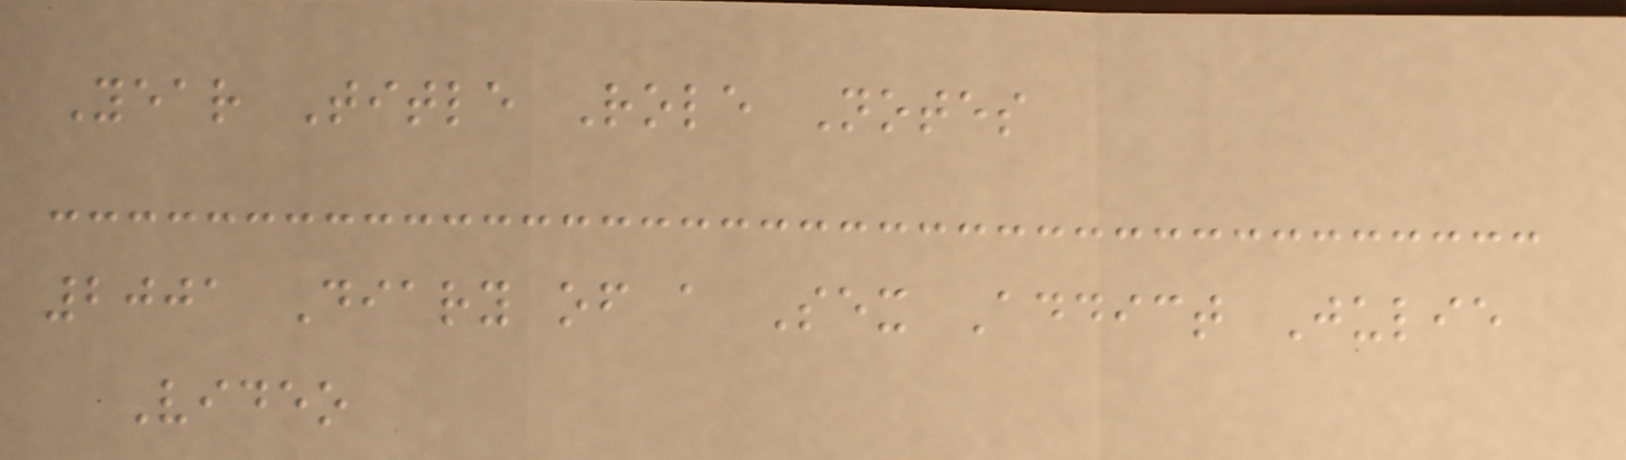Year Title Role Notes
2001 Diary of a Sex Addict Julie
Video
